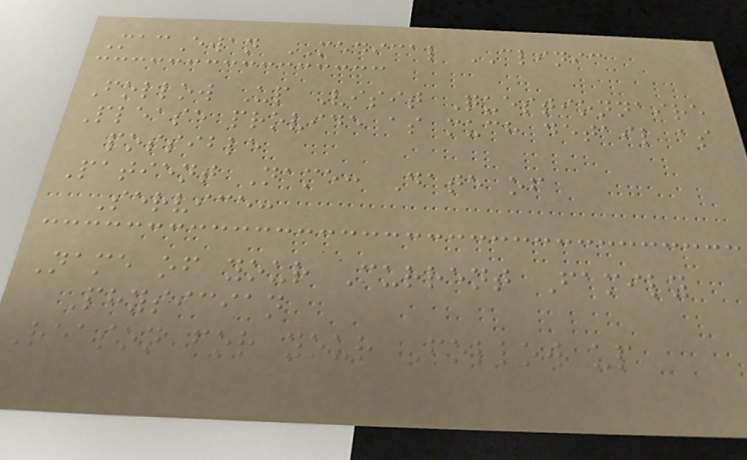MacEwan MEDICAL CLINIC
Follow Up Visit Questionnaire
Please provide as much detail as
possible
Patient Name: Date of
Service:
Name of your Current Family
Physician
Reason for your Follow up
